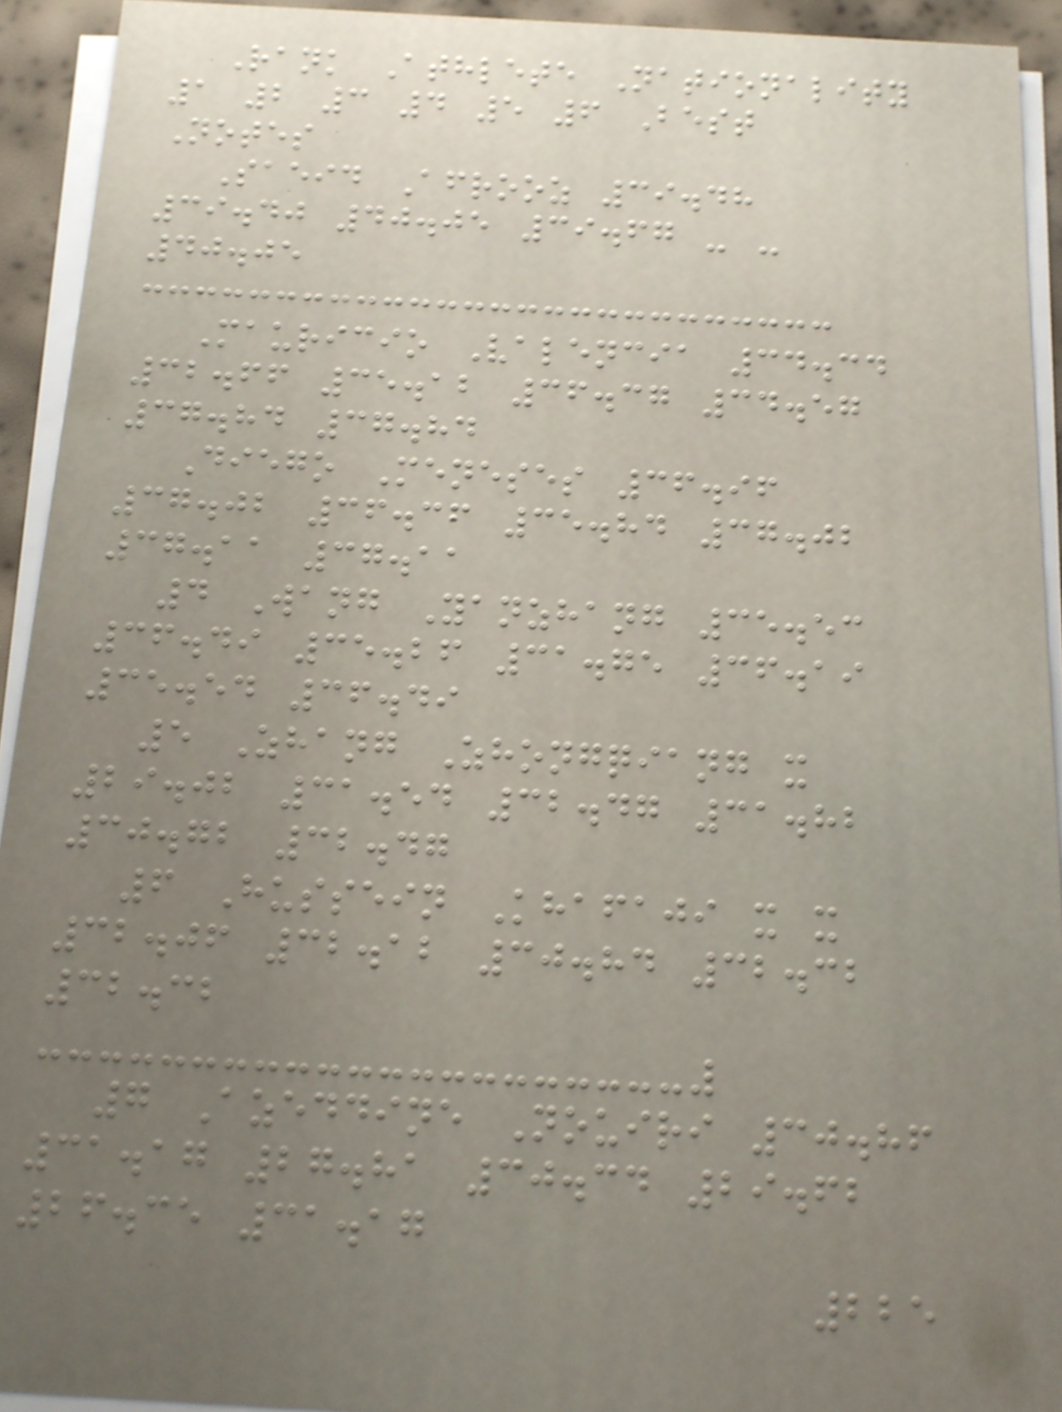Rank Athlete Nationality
1 2 3 4 5 6 Best
Notes
Saeid Afrooz 39.48
39.40 40.05 39.67 - -
40.05
Mauricio Valencia 34.34
32.66 35.12 36.37 34.57
37.84 37.84
Diego Meneses 36.96
37.02 36.36 35.84 37.02
37.11 37.11
4 Wang Yanzhang 35.53
36.49 35.26 31.75 36.19
35.54 36.49
5 Zhang Zhongqiang x
29.02 31.54 32.47 31.82
30.72 32.47
6 Hussein Khafaji x x
32.06 32.12 30.84 32.32
32.32
7 Azeddine Nouiri 30.86
31.17 27.81 30.34 29.62
26.35 31.17
225
